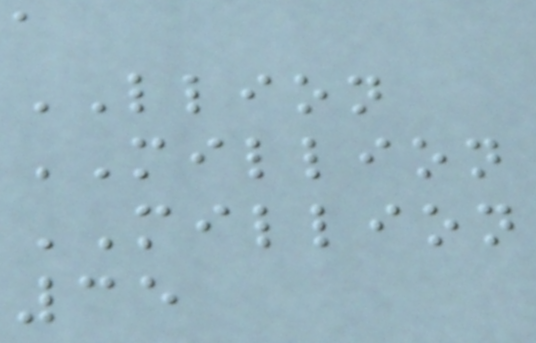a
LLION
MILLION
MILLION
35
